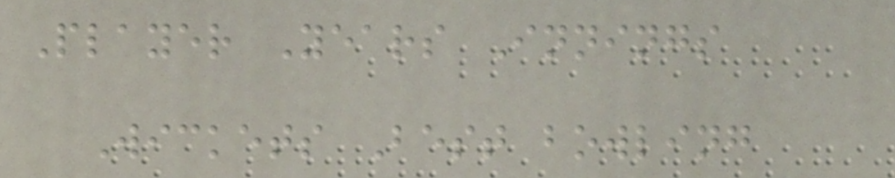Player Years Innings
Wickets Best bowling
